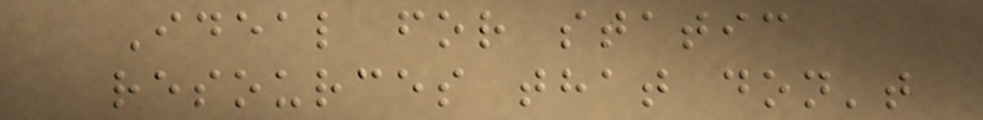Ideal for static
resources that don't
